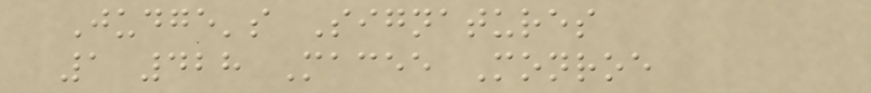Judge's Signatures
1 428 Macee Monroe
